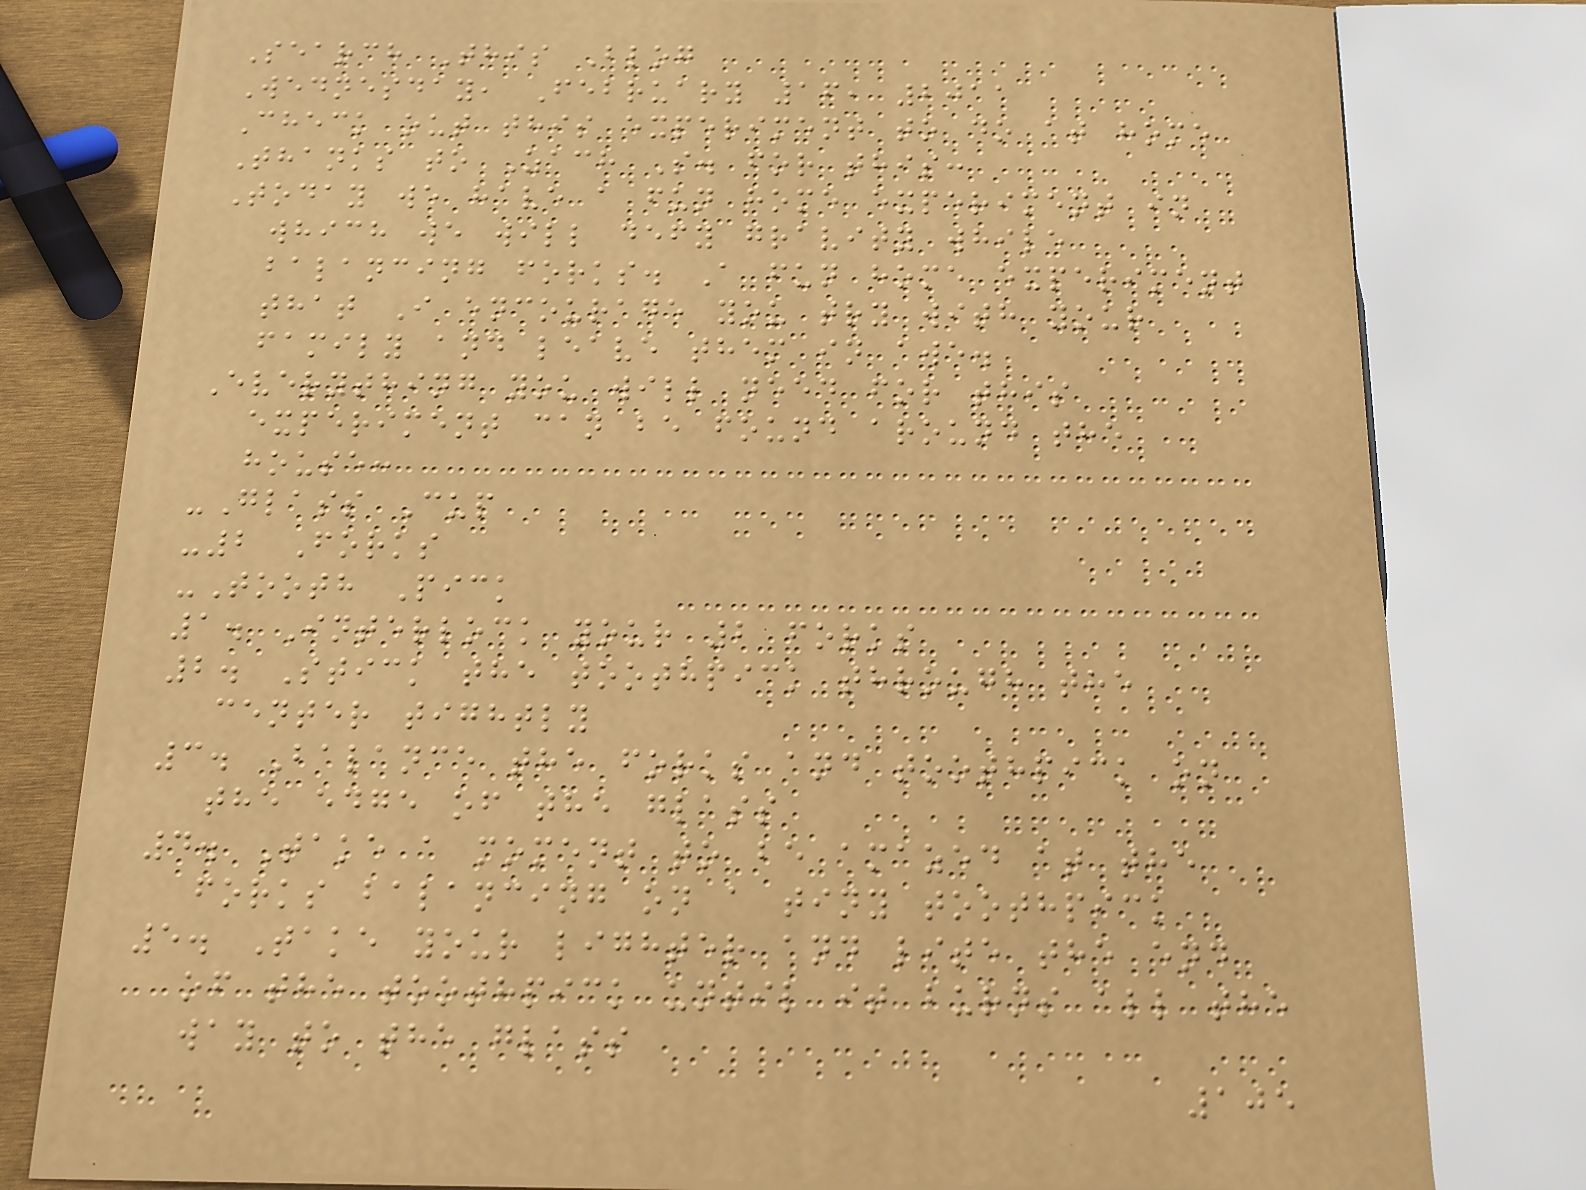Search This Blog
Wednesday, February 16, 2011
Check out this experiment to do at home
Thanks to Zach S. for this:
Today we have a fun home experiment in
which we will defy gravity while
balancing forks. A fun home experiment
that I encourage you try with your
family and leave them in awe.
Everything you will need for this
experiment can be found around the
house:
-Glass Cup
-2 Forks
-Tooth Pick
1. Interlock your 2 forks
2. Stick the toothpick through the
center tightly
3. Balance the forks and toothpick on
the edge of the glass
4. Take a moment to be amazed at the
forks balancing on a tiny toothpick
5. Take your lighter and lite the end
of the toothpick until it burns all the
way to the glass
105
